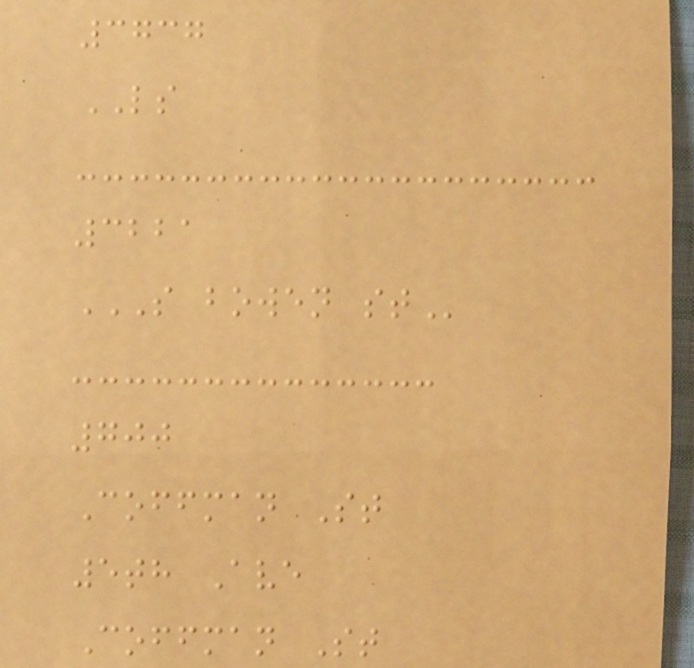3737
LS
3221
S BOWEN ST
700
Coffman St
5th Ave
Coffman St
